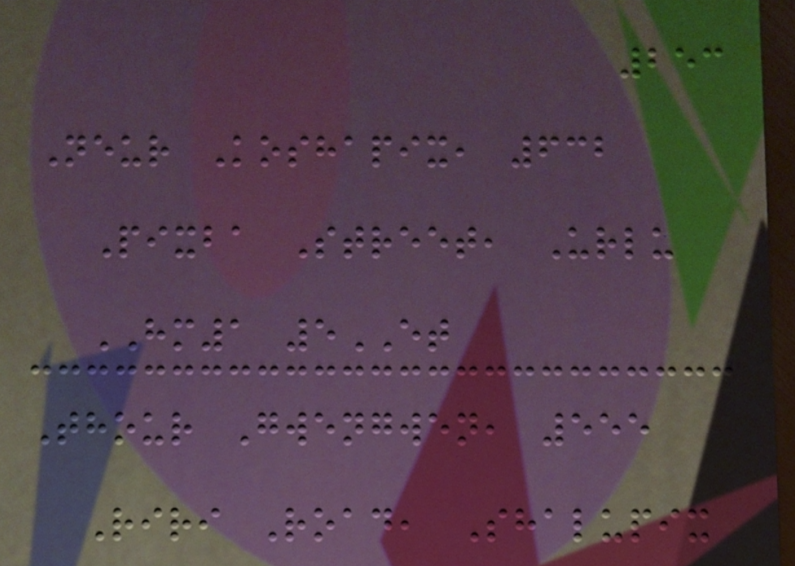253
Neur Koshapix, 632
Pixba Street, Urlu
HM1 5ET
Thour Gwengwen, 555
Riri Road, Shalupix
